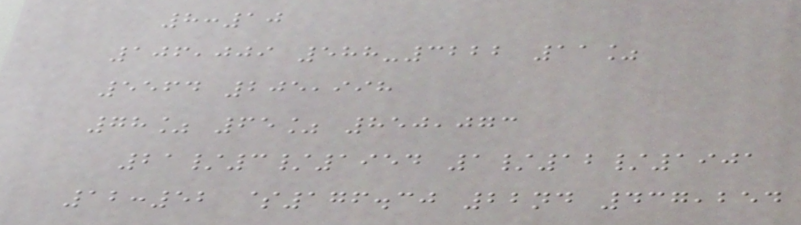8:10
106,009 588-3222 11%
5564 205,998
78% 65% 850,073
21/3/1954 1/12/1901
12:52 $176.30 22nd 437,254
